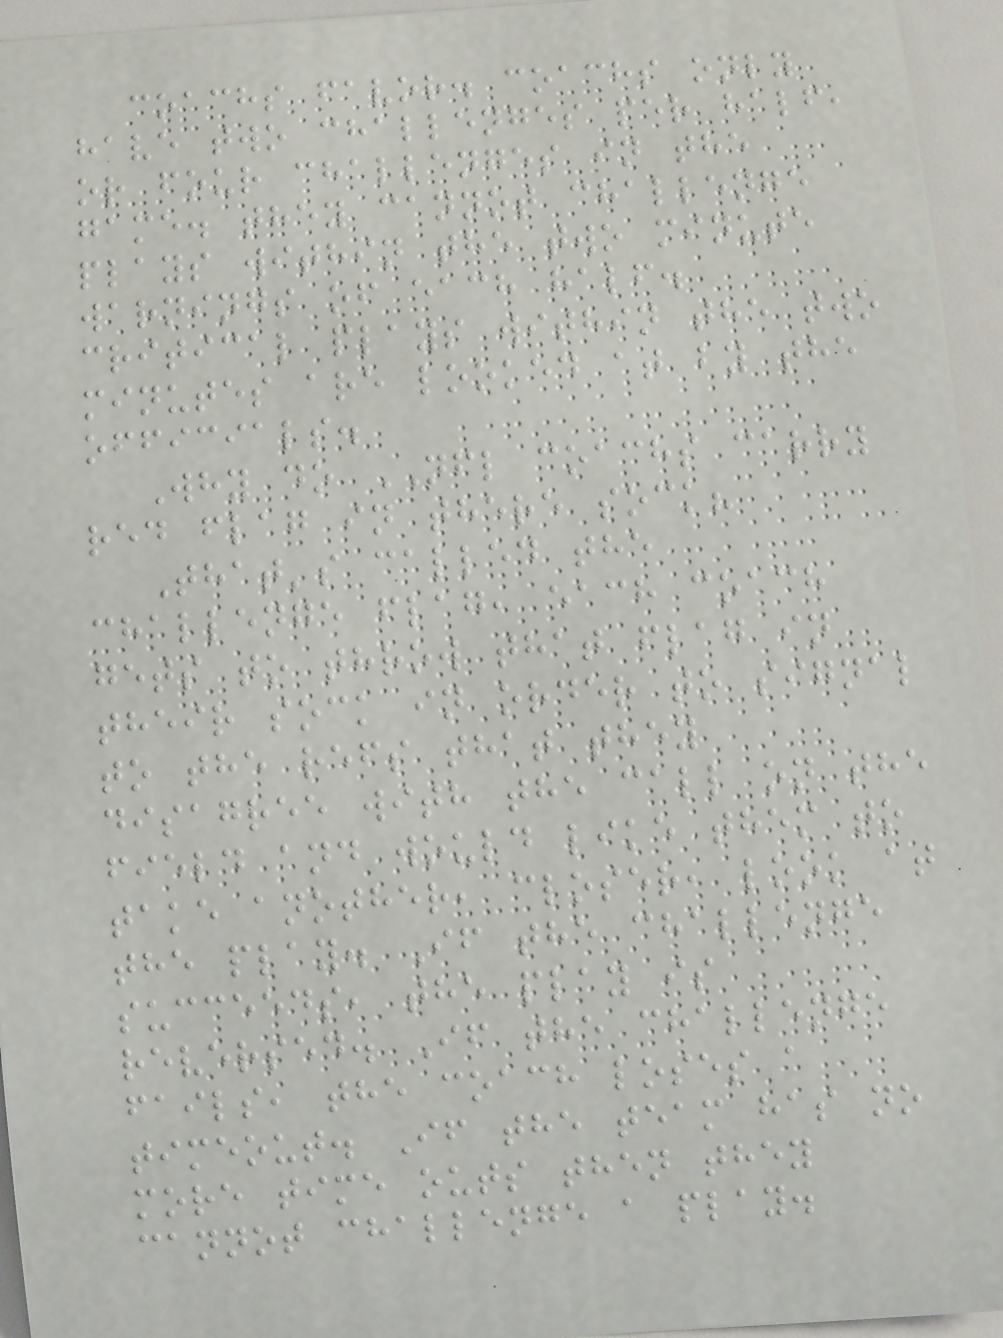coachs favor. coachs only
have two challenges per half,
or four challenges in the
game. they cannot challenge
plays within the two minute
warnings of each half.
critical plays within the two
minutes are looked at by the
officials.
Why do NFL coachs carry
red flag in there sock?
That's called the
challenge flag, each coach
gets to throw that flag in
their sock in order to signal
to the refs that they
disagree with the call on the
field and would like them to
take another, closer, look at
the play. If the challenge
succeeds, the play is
reversed. If the challenge
fails, the coach loses a
timeout. If the team has no
more time outs then they
cannot challenge a play.
